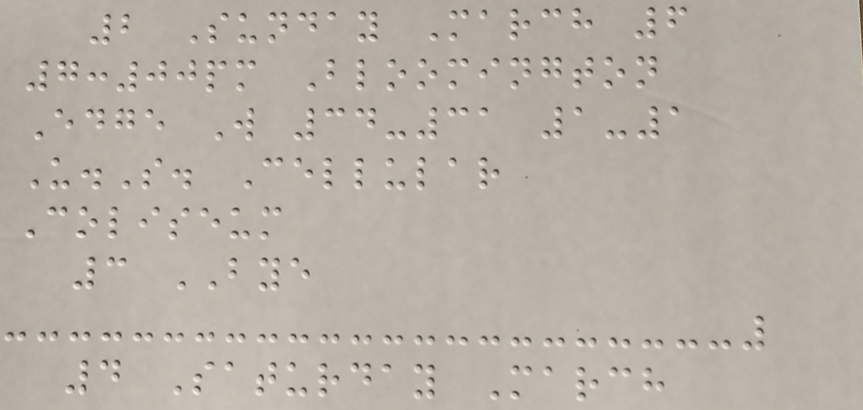2 Sunday March 6
7:00pm Bloomington
Edge W 34-31 1-1
U.S. Cellular
Coliseum
3 BYE
4 Saturday March
